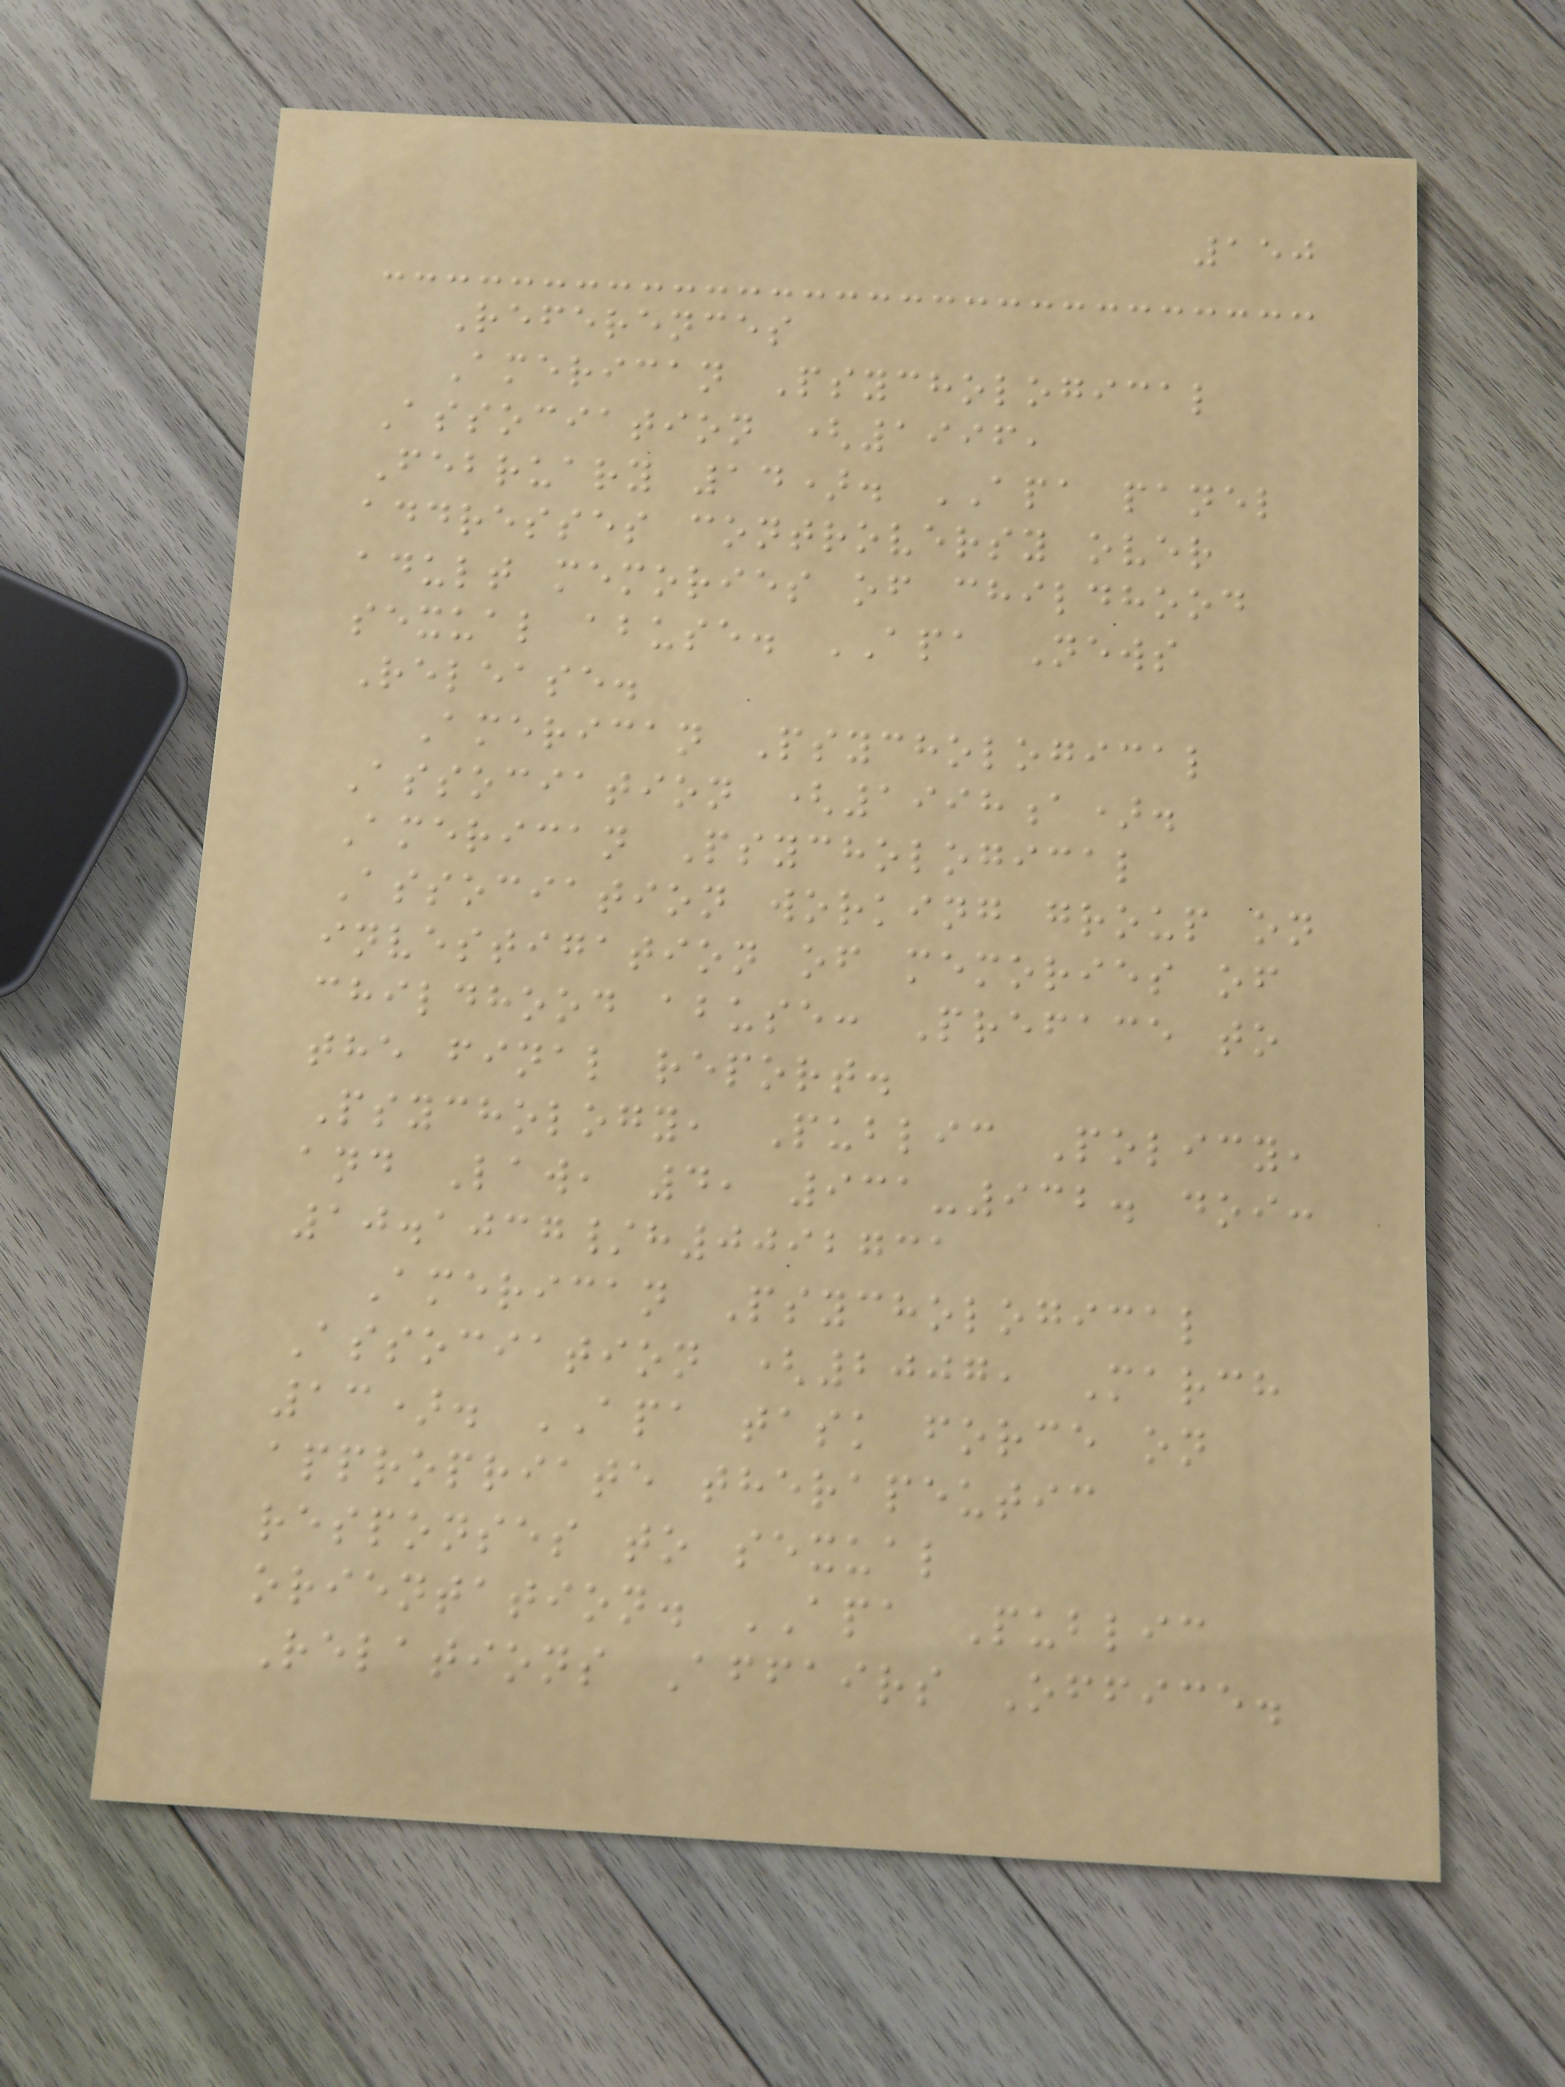150
References
American Psychological
Association (1996,
February 14). APA panel
addresses controversy over
adult memories of childhood
sexual abuse. APA News
Release.
American Psychological
Association (1998a).
American Psychological
Association working group on
investigation of memories of
childhood abuse: Preface to
the final report.
Psychology, Public Policy,
and Law, 4, 931-932. doi:
10.1037/h0092731
American Psychological
Association (2007, March
13). APA task force on
appropriate therapeutic
responses to sexual
orientation. APA Public
Relations Affairs Office.
